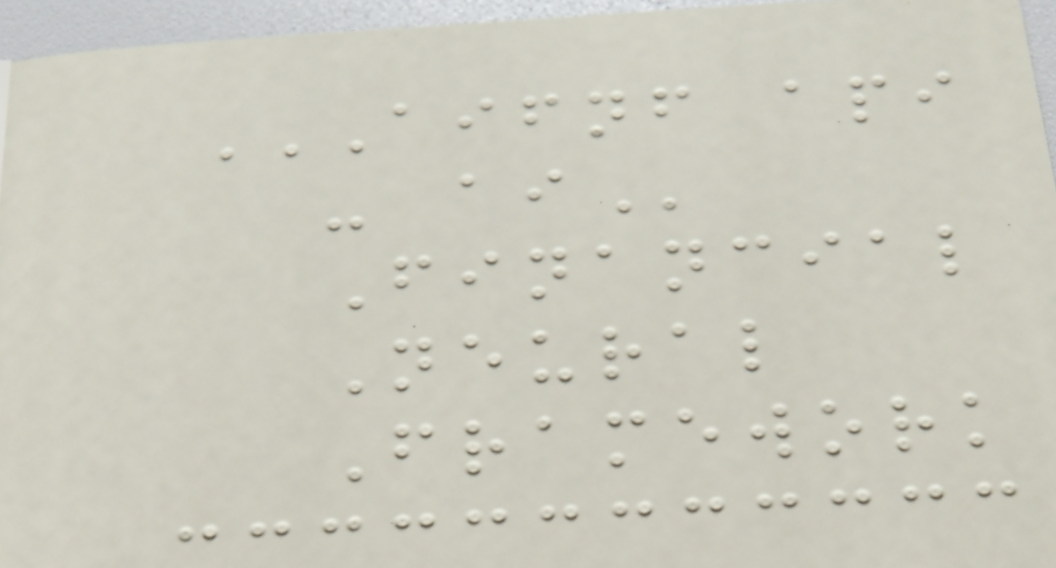AIFNF API
- AI
Financial
Neural
Framework
